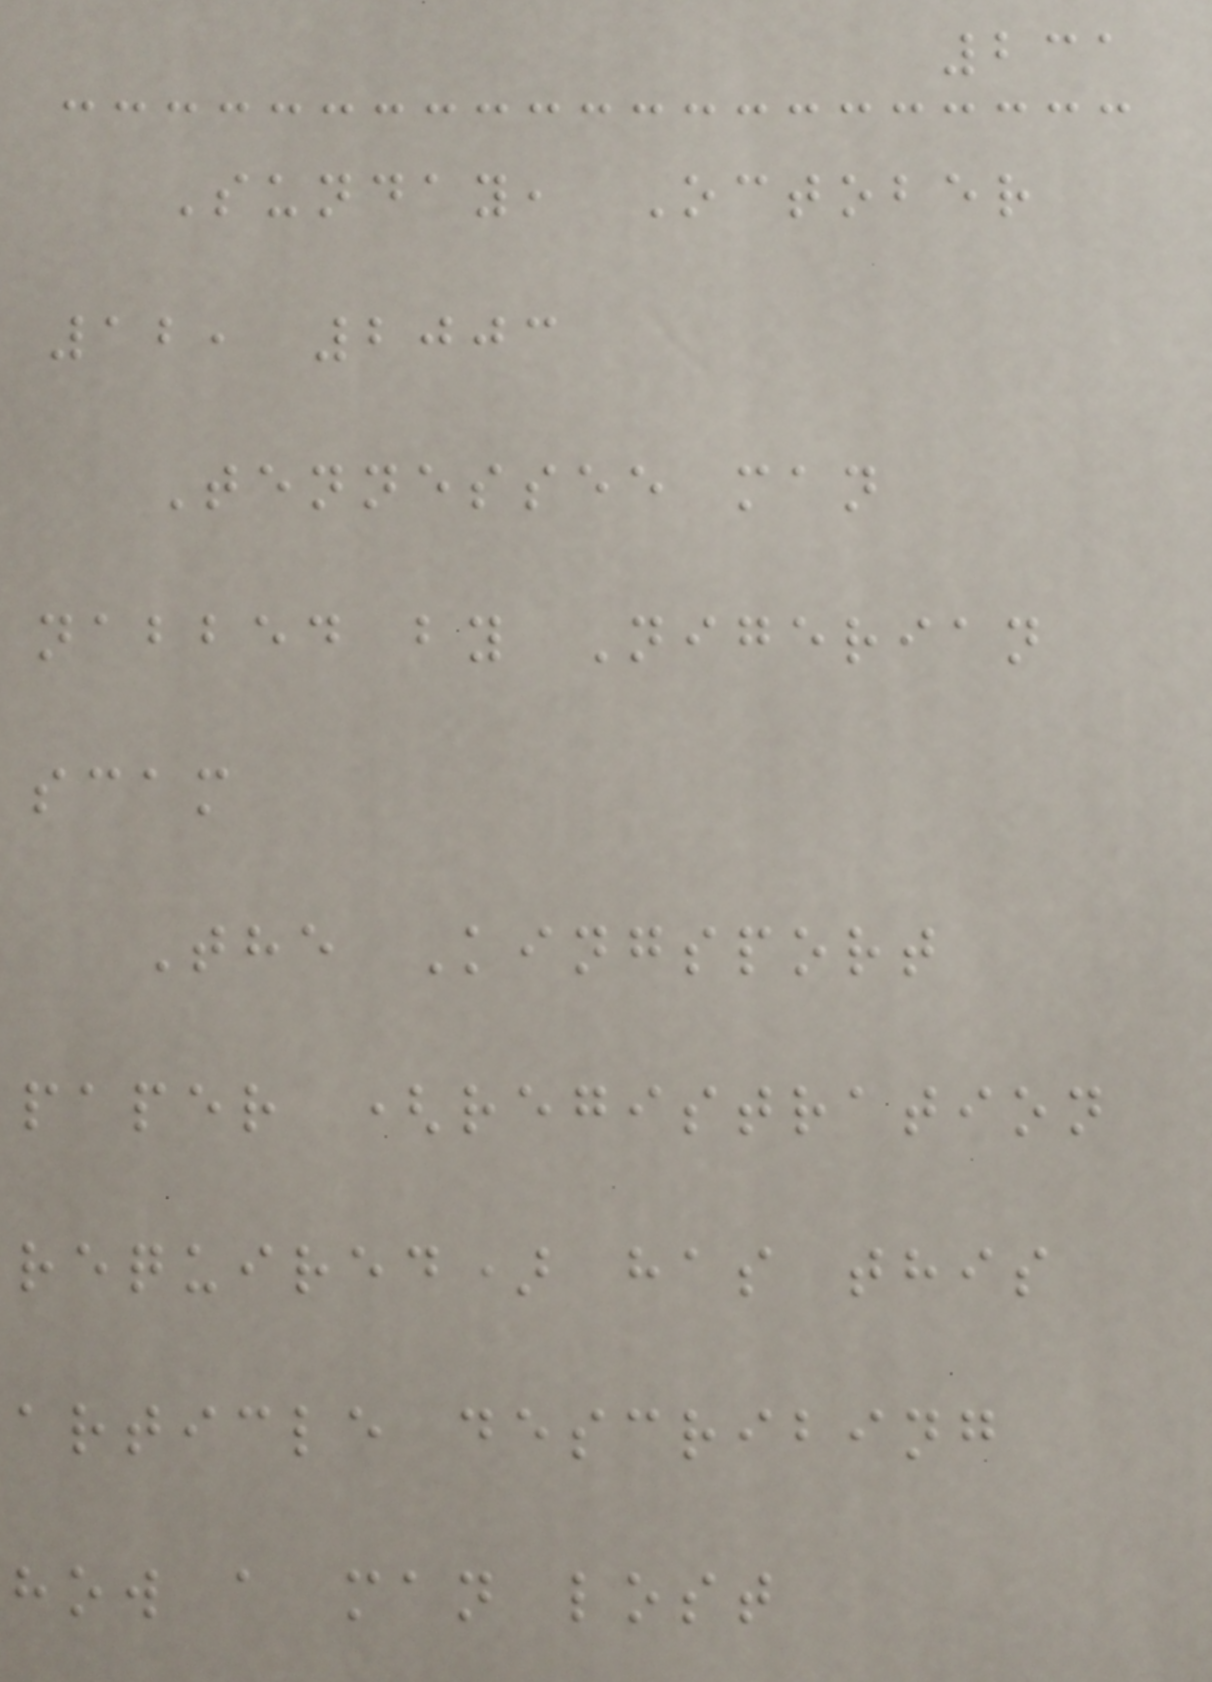231
Sunday, October
12, 2003
Tennessee man
nabbed by Nigerian
scam
The Kingsport
paper (registration
required) has this
article describing
how a man lost
